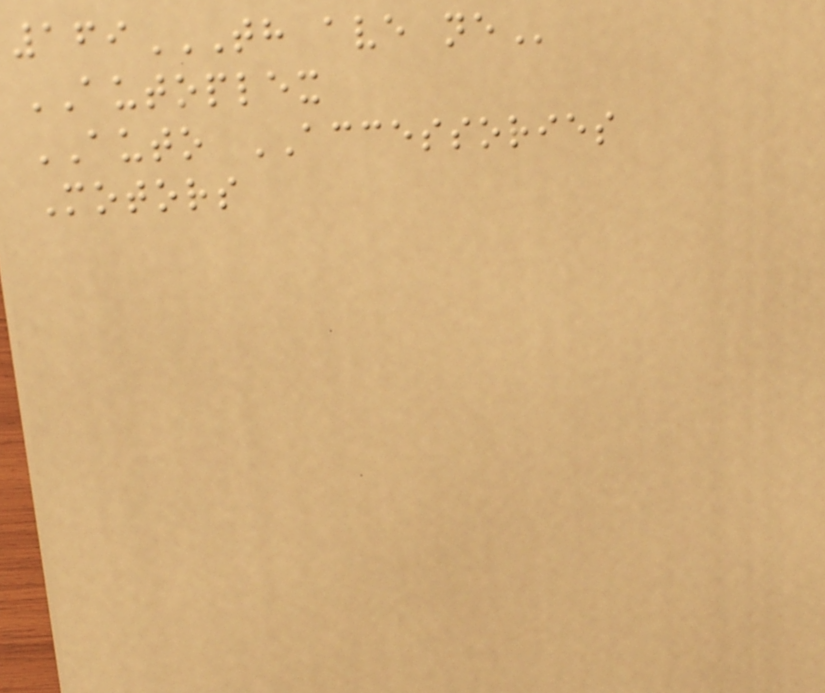169TH AVE NE
AUTOPLEX
AUTO ACCESSORIES
Motors
